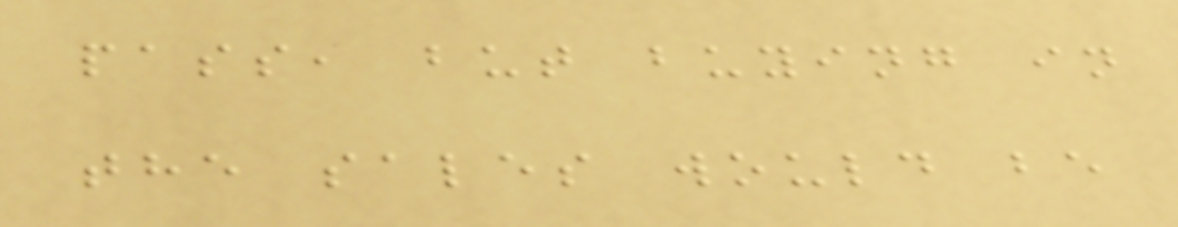pass, but buying in
the sales would be
